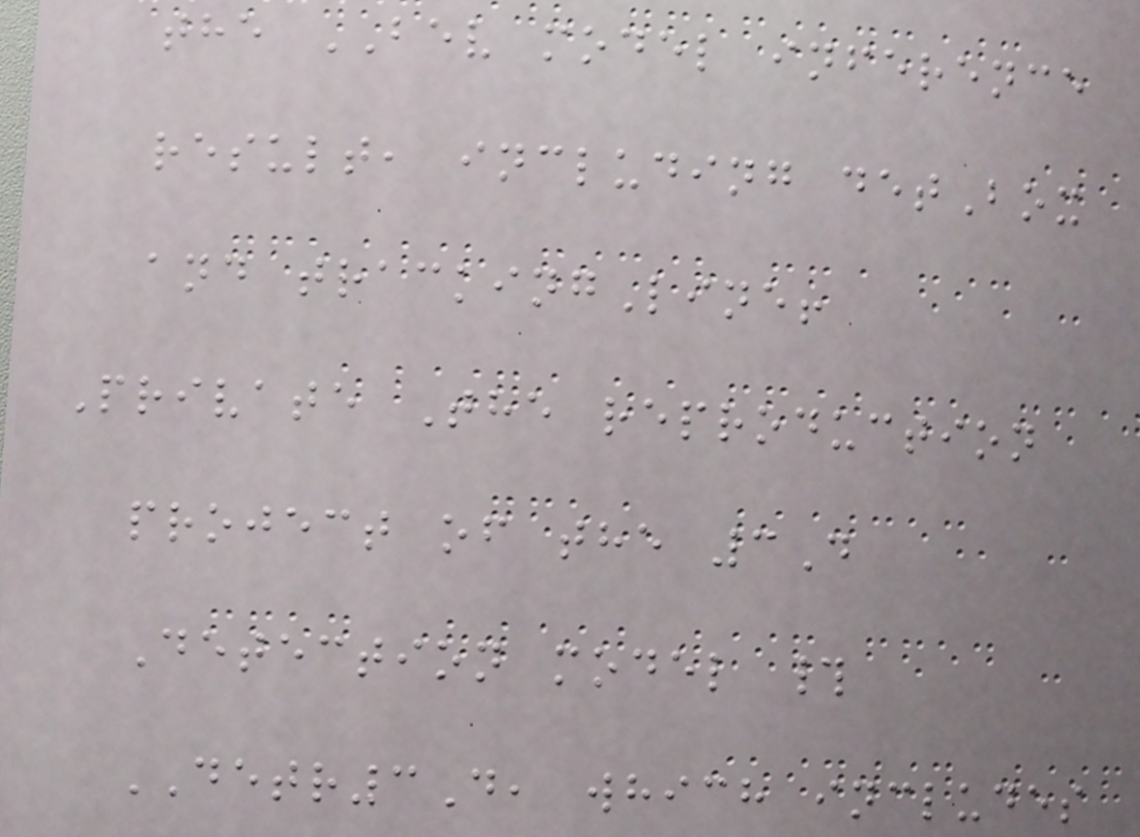the BEV model inference
result, including detBox
and trackingLine!
Private The reproduction
project of the 3D
Detection model #
DETR3D, which includes
